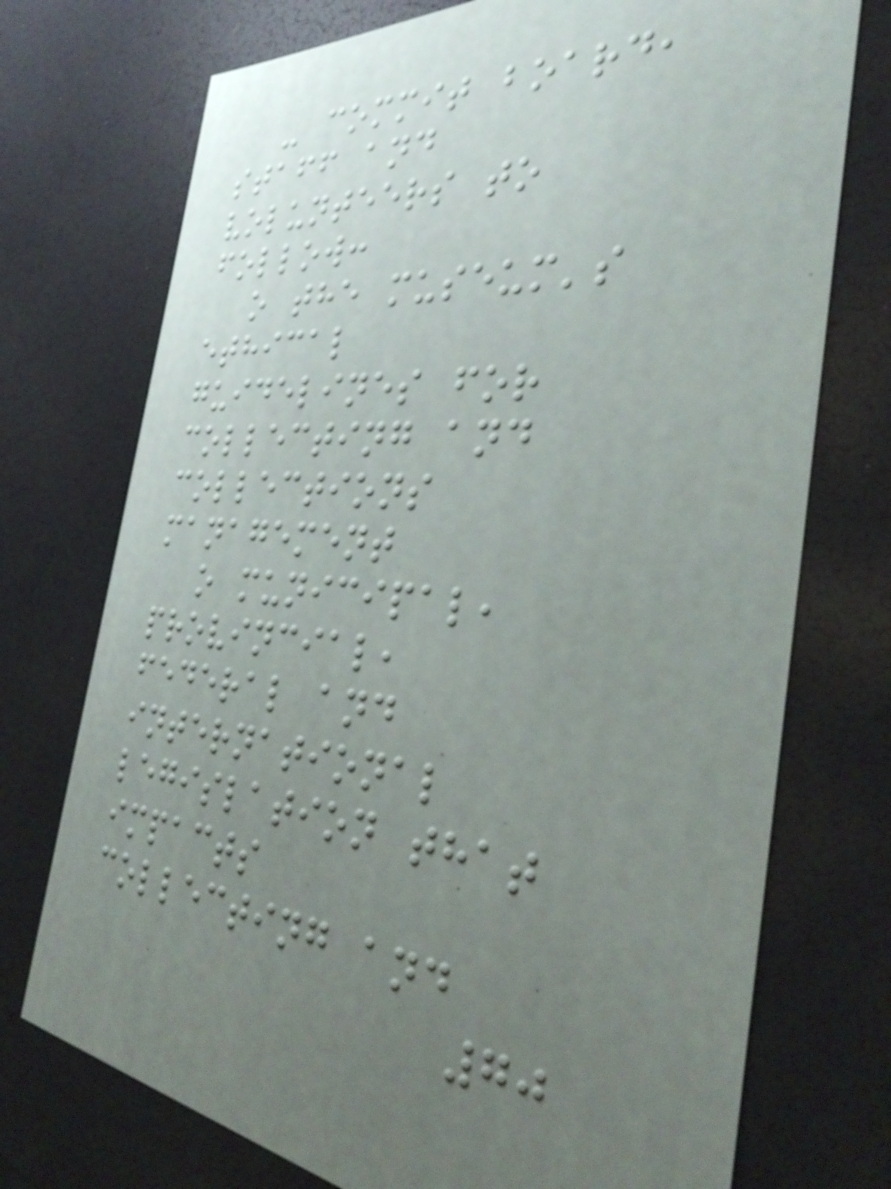- commit board,
staff and
volunteers to
follow:
o the museum's
ethical
guidelines for
collecting and
collections
management
o municipal,
provincial,
federal and
international
legislation that
impacts
collecting and
70
